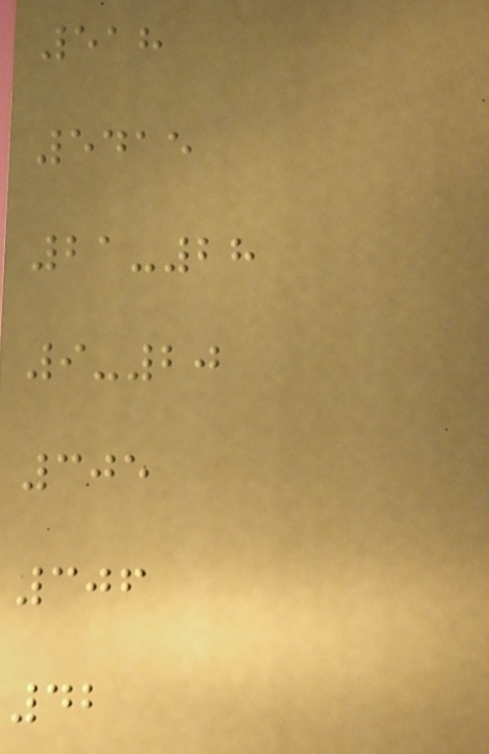518
5415
21-28
9-20
305
306
42
